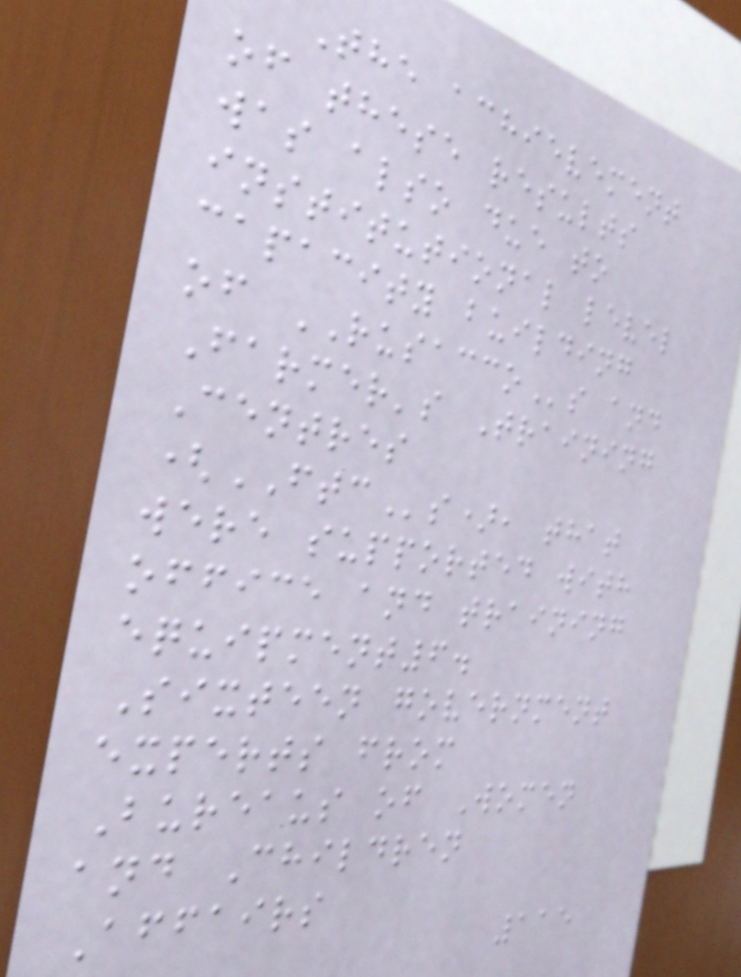The achievement
of these results
was also due to
institutional level
capacity building
of RUSACCOs and
Farmer's Training
Centres
(FTCs), that
were supported with
office and training
equipment6.
Sixteen government
experts from
Bureaus of Women
and Children
Affairs
115
